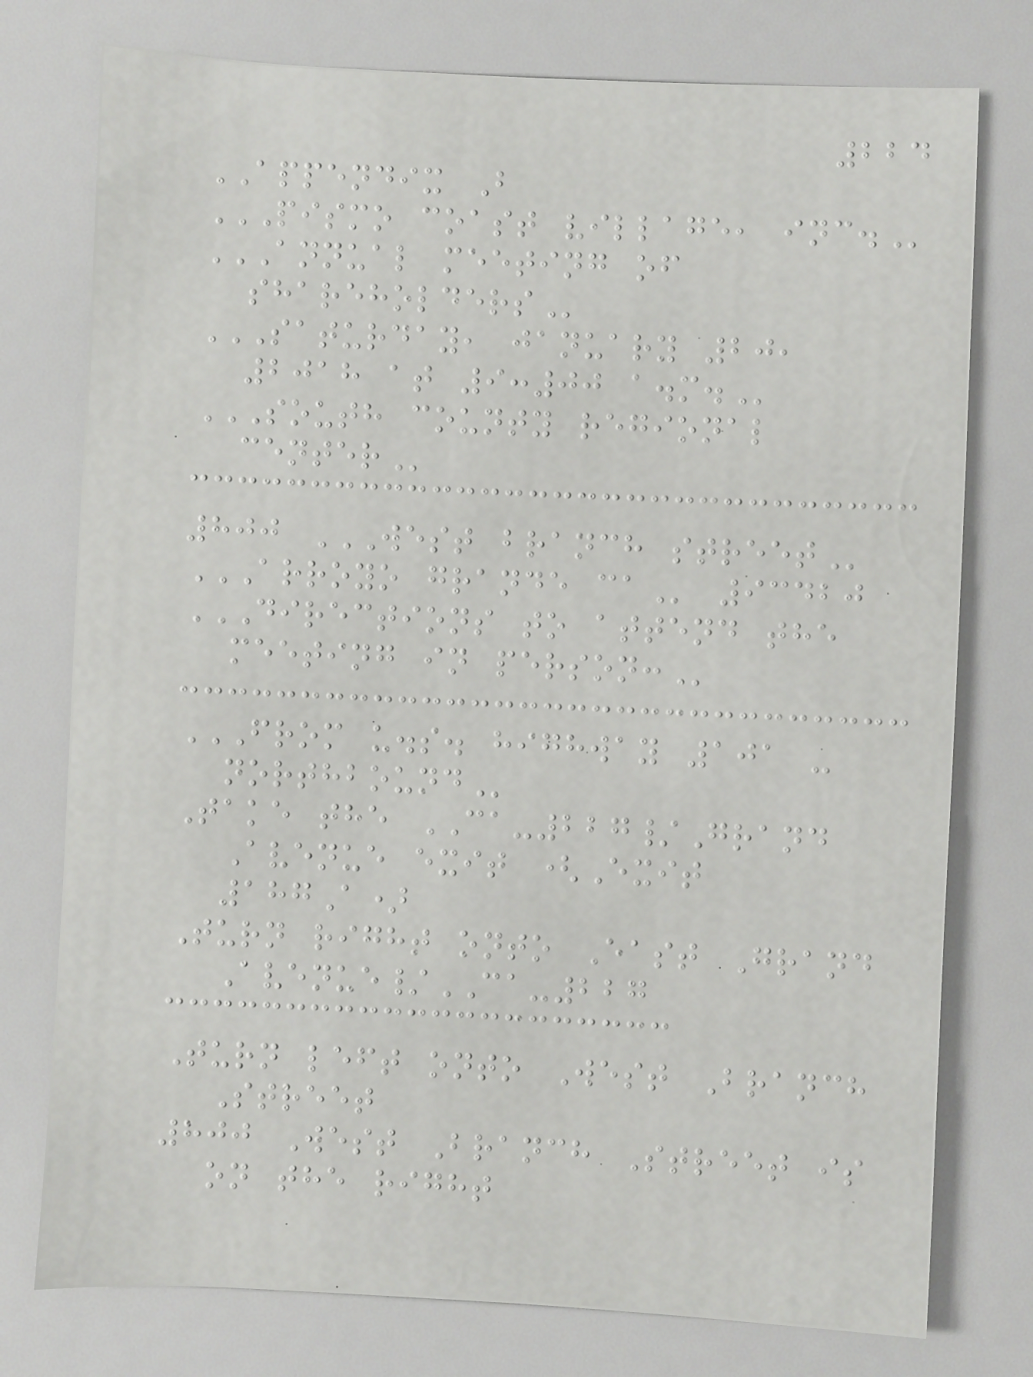224
APPENDIX B
PISMO COAST VILLAGE, INC.
ANNUAL MEETING OF
SHAREHOLDERS
SATURDAY, JANUARY 20,
2018 AT 9:00 A.M.
SOUTH COUNTY REGIONAL
CENTER
800 WEST BRANCH STREET
ARROYO GRANDE CA 93420
DIRECTIONS TO ATTEND THE
MEETING IN PERSON:
FROM U.S. HIGHWAY 101 -
NORTHBOUND
Take the CA-227/Grand
Avenue exit (Exit
187A)
Turn right onto East Grand
Avenue/CA-227
Turn left onto West Branch
Street
800 West Branch Street is
on the right
